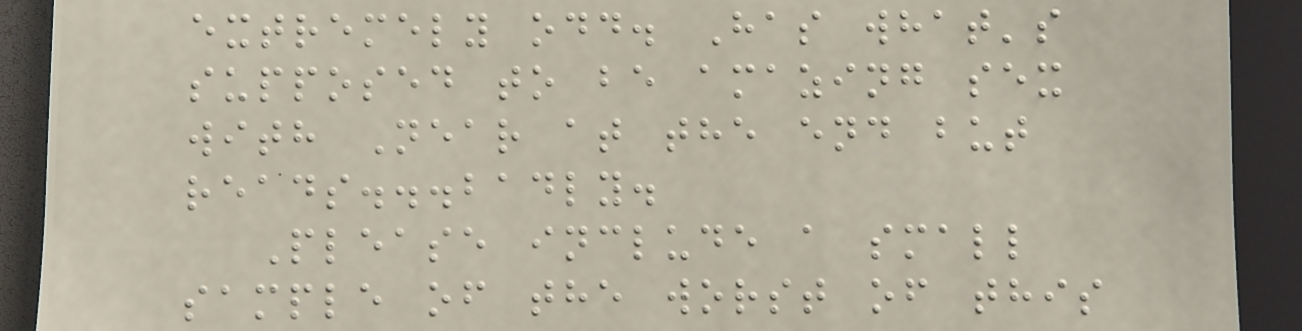extremely odd. Has what's
supposed to be amazing sex
with Near at the end but
reads...badly.
Please include a small
sample of the worst of this
